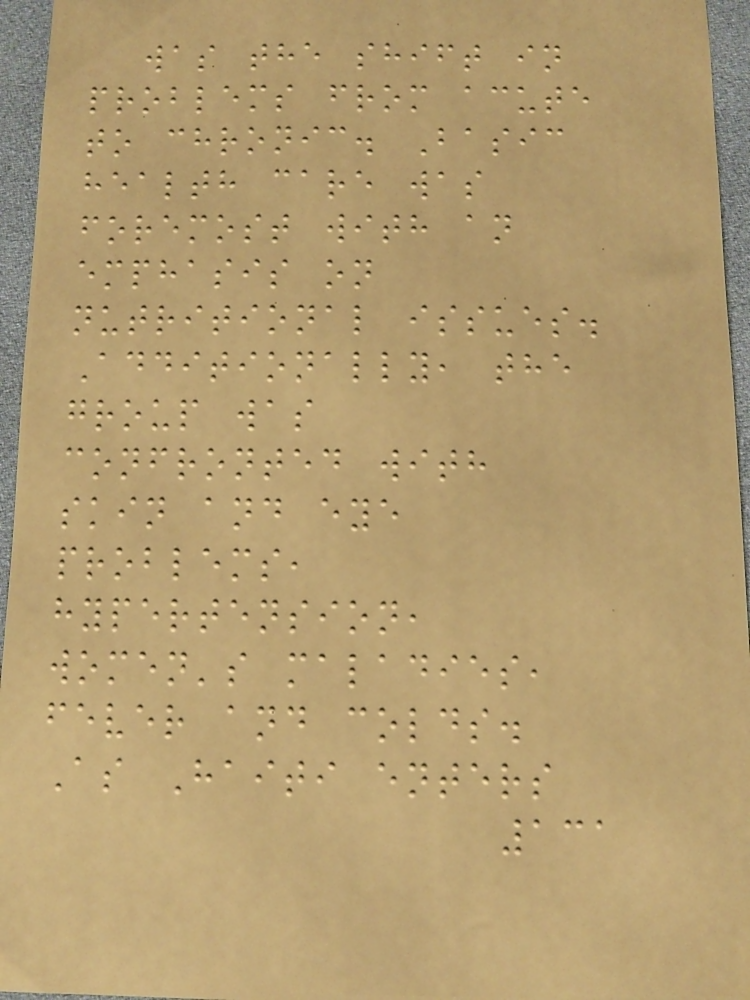was the shift in
problems from acute
to chronic. Basic
health care was
foremost with an
emphasis on
nutritional issues.
Additionally, the
group was
confronted with
skin and eye
problems,
hypertension,
women's maladies,
fever and colds.
As Haiti enters
131
